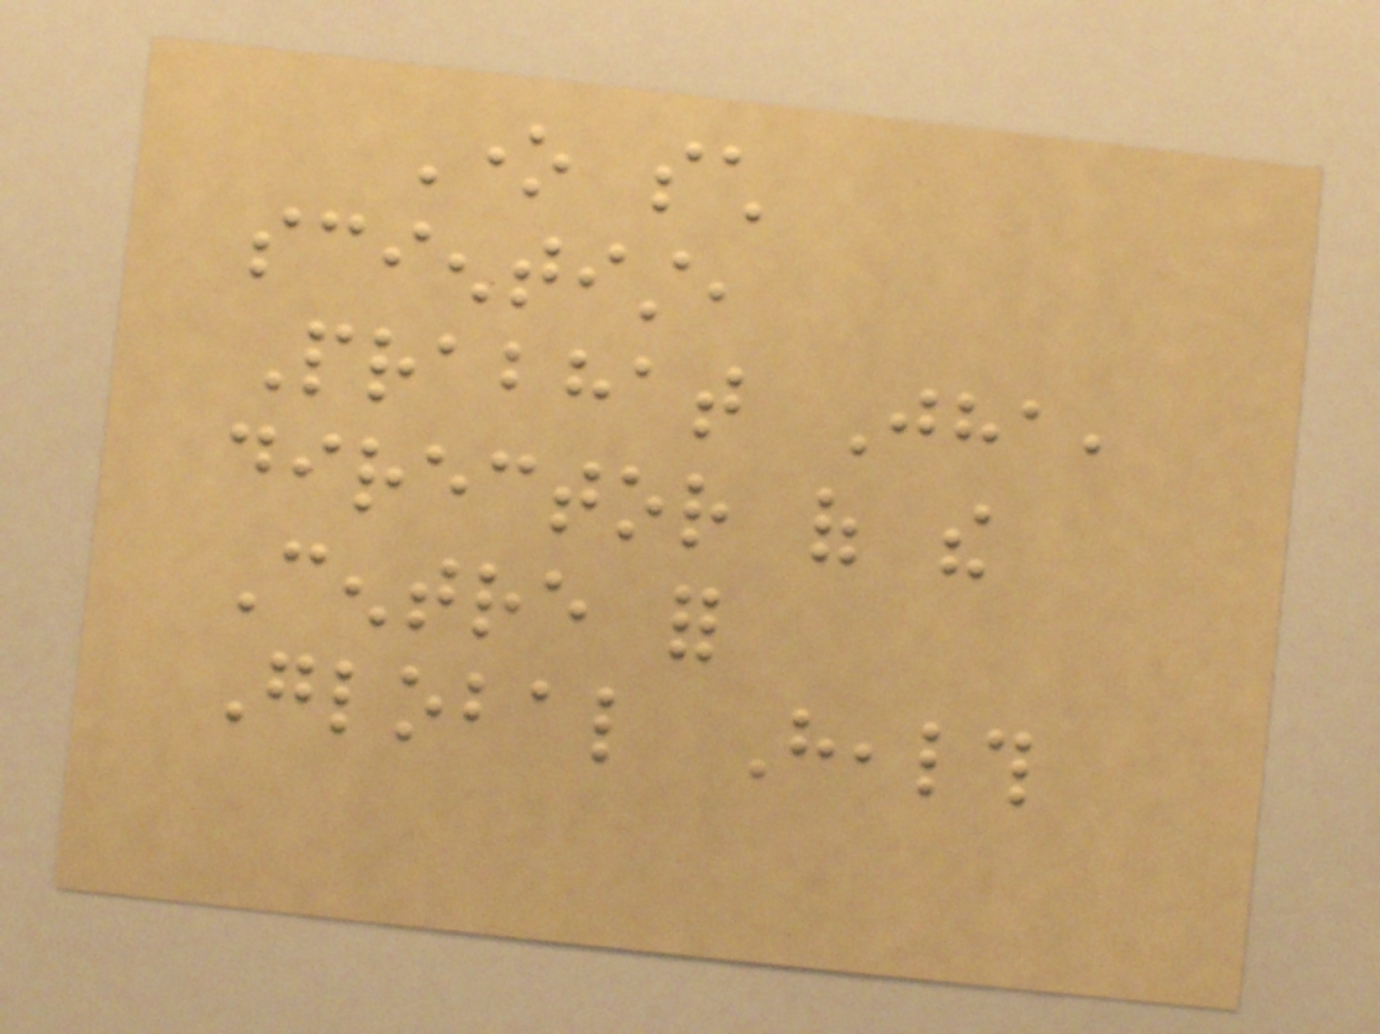One such
scientist,
Prabhat Jha,
director of the
Centre for
Global Health
